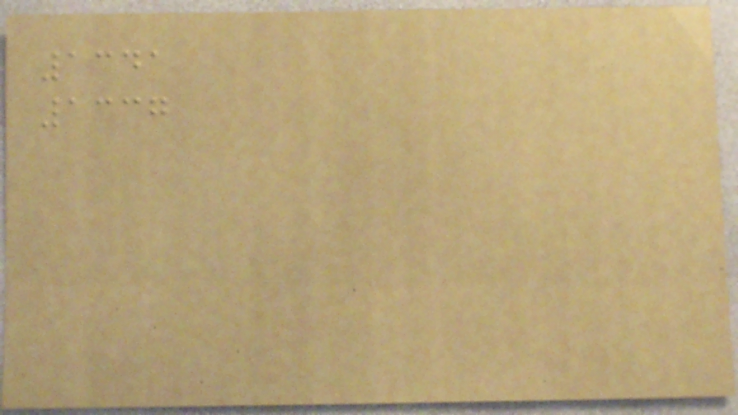1341
1337
